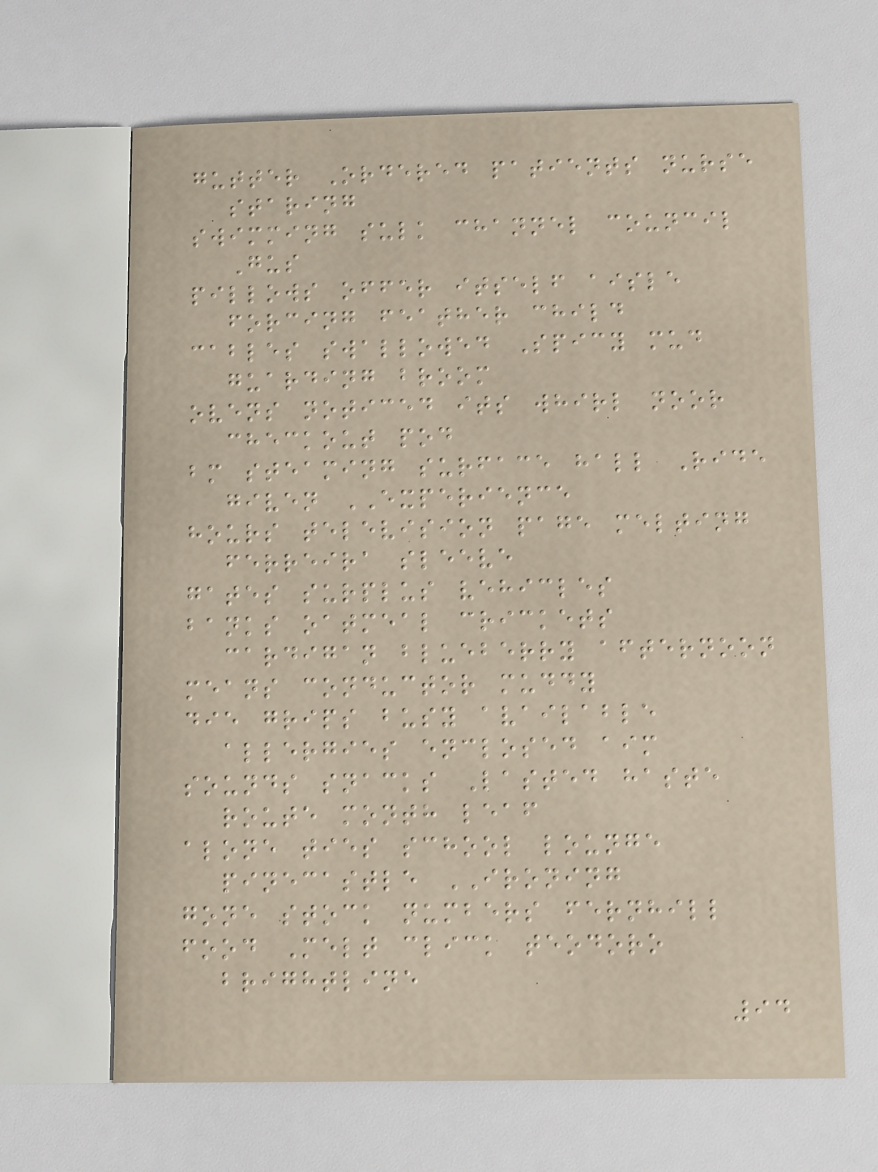gutter Ordered patients nurse
staring
swimming sulk channel council
Gus
pillows offer itself aisle
forcing feather child
cables swallowed Spicy mud
guarding broom
ovens noticed its whirl noor
checkout pod
bm steaming surface hall Ride
given EXPERIENCE
hours television page melting
ferreira sleeve
gates surplus vehicles
banks oatmeal crickets
cardigan blueberry afternoon
means conductor muddy
die grips busy available
allergies enclosed aim
sounds snacks Lasted haste
route month leaf
alone ties school lounge
pinecastle IRONING
gone stock numbers fernhill
food Melt click teodoro
brightline
94
